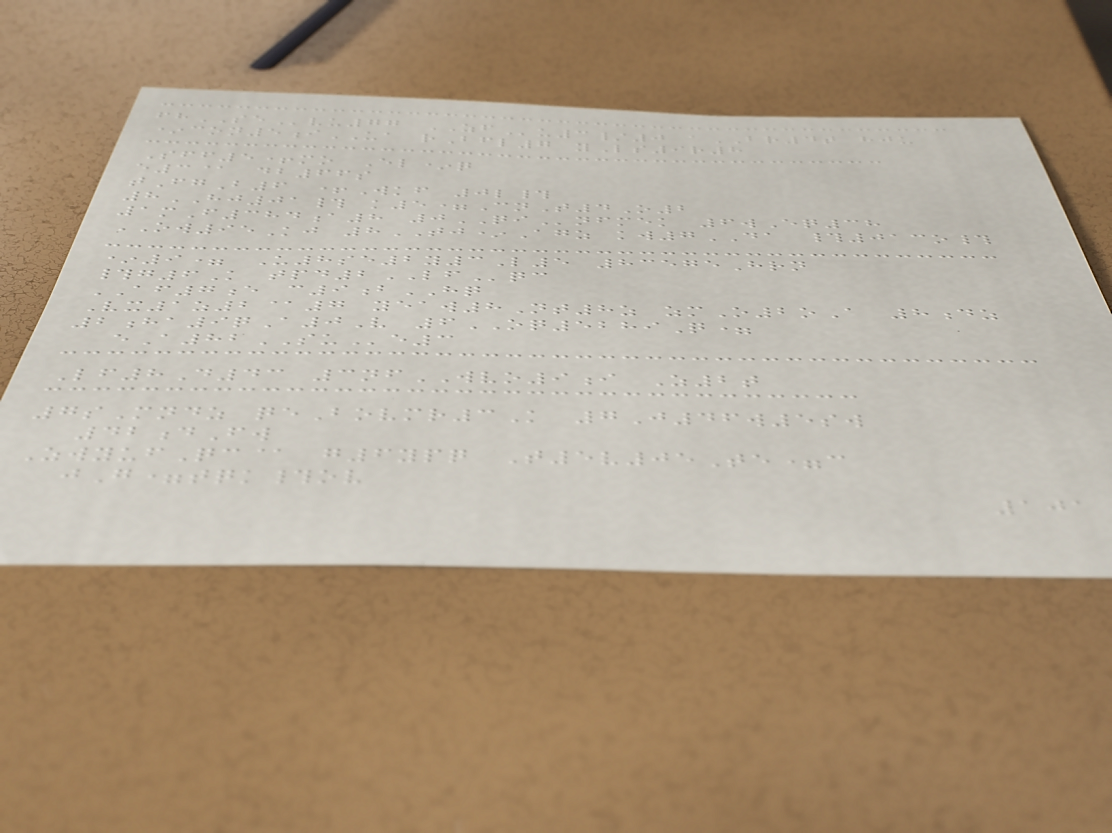fhSEvu77 ZFu3/0 aBR4t hju
*con5iUA rBfl7 yLs9r8
Sff5+mo El*q
e3@ db66s
tFgB6 +Wkf 0l#
8HJ01# k5=CnT4O2
1mF384a8 0QInfmek 6wEq38
OW95Kj 8TJ*Agz kw7DA #013o#
*9= U8se2y3L5 83575Hrn
#g6K tpd2LFqc
AF7e c9bHQ
Vx1z2@7 yeaw8Nt8z zmO2oA 8dz
2ha9qA0V 6OQ5289Q=
eA82SUe3
Lf8D43 3nfWVO9i Z2t
7sMndz qeBovmr3K 7J46w5sw
42dFw
ZwyufQc@ g6ypq T5v05Te=c
jG=tqk#ov
101
